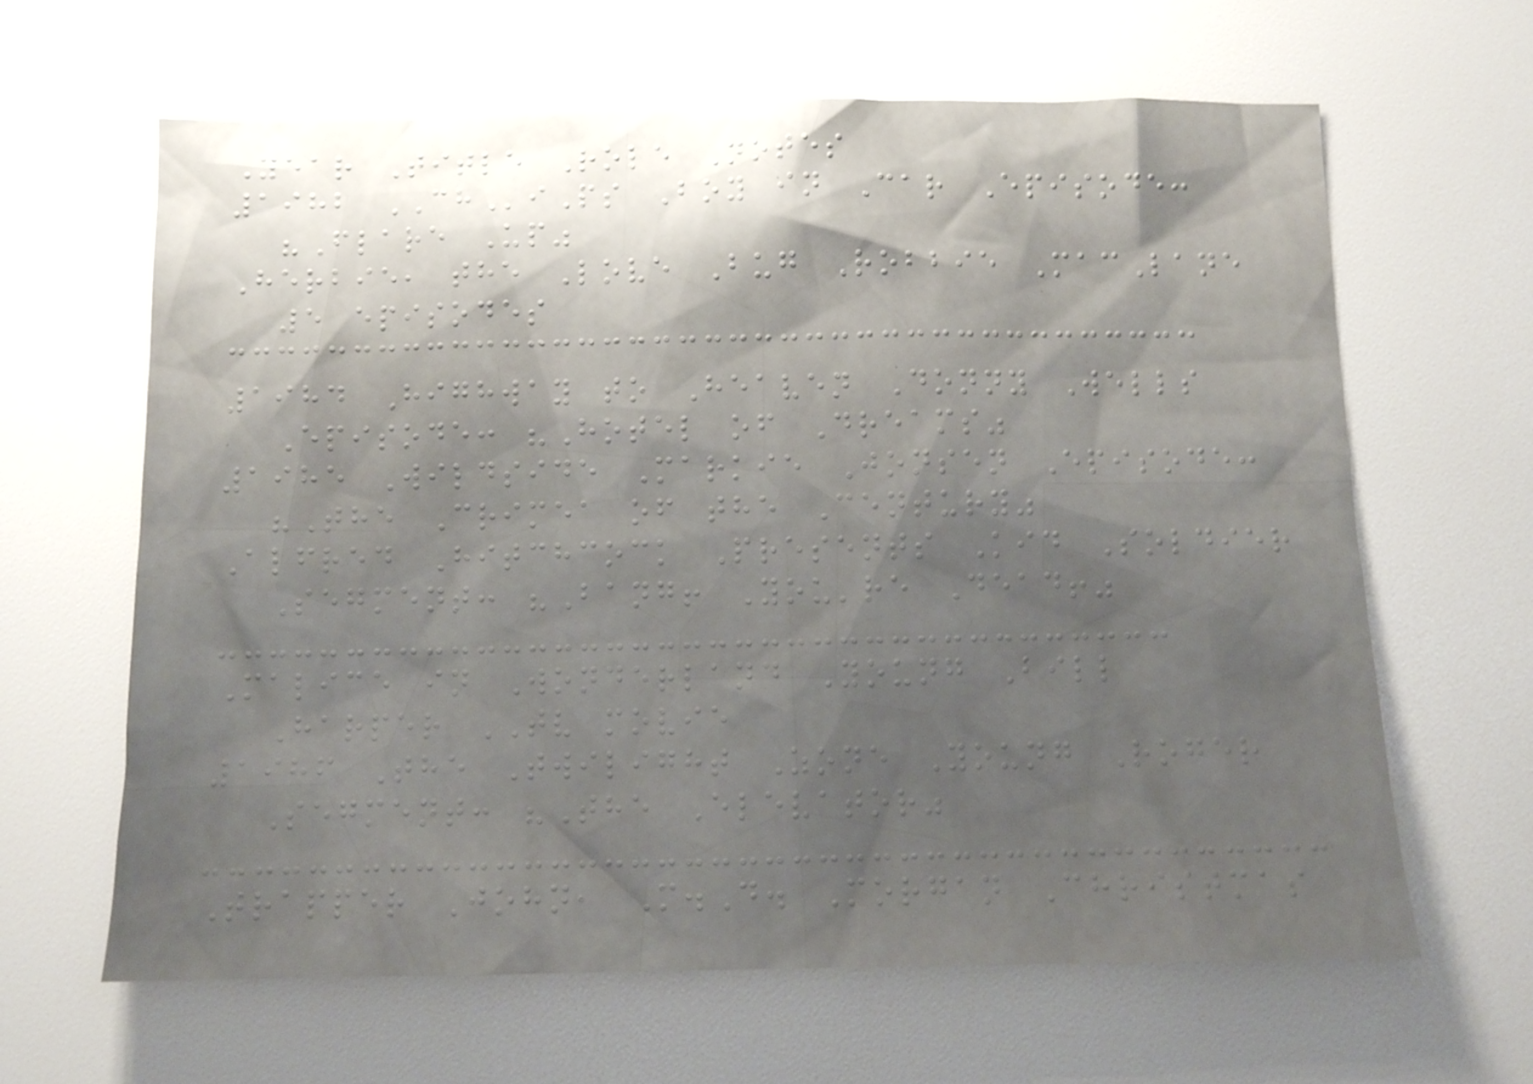Year Title Role Notes
1982 CHiPs Boy in Car Episode:
"Flare Up"
Herbie, the Love Bug Robbie MacLane
5 episodes
1984 Highway to Heaven Donny Wells
Episode: "Hotel of Dreams"
1985 Wildside Markie Jonsen Episode:
"The Crimea of the Century"
Alfred Hitchcock Presents Kid Soldier
Segment: "Bang! You're Dead!"
Malice in Wonderland Young Bill
Harper TV movie
1986 The Twilight Zone Young Roger
Segment: "The Elevator"
Trapper John, M.D. Morgan Christmas
